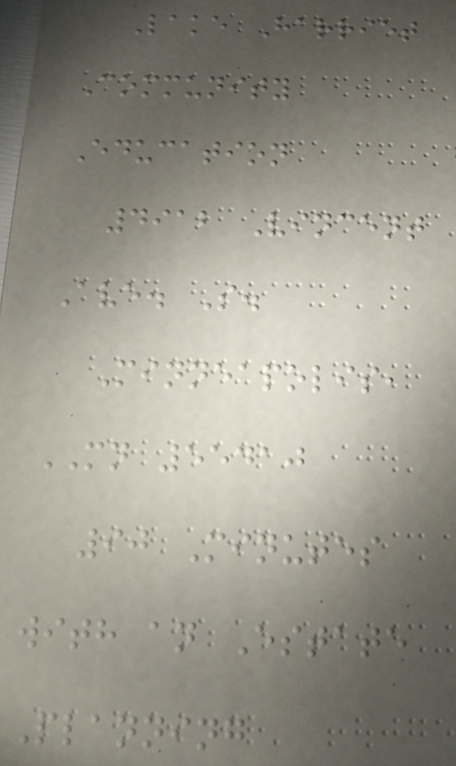Lake Harriet
Community
Education
4912 Vincent
Ave. S.
Minneapolis,
MN 55410
90 Minutes
with an Estate
Planning
